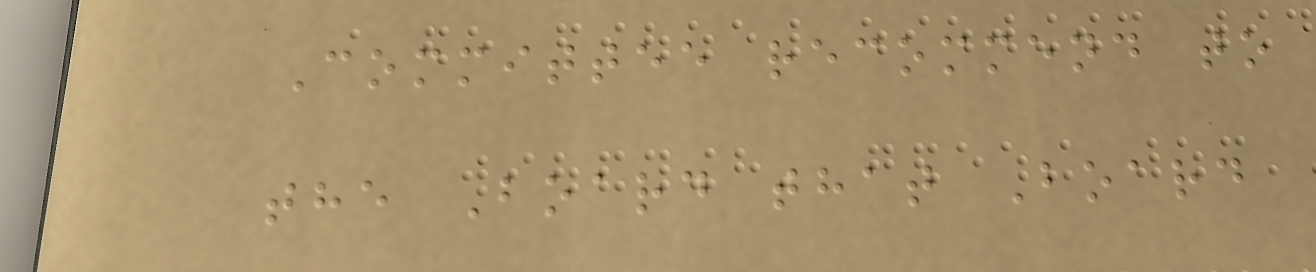Committee recommend to
the Board that Board
